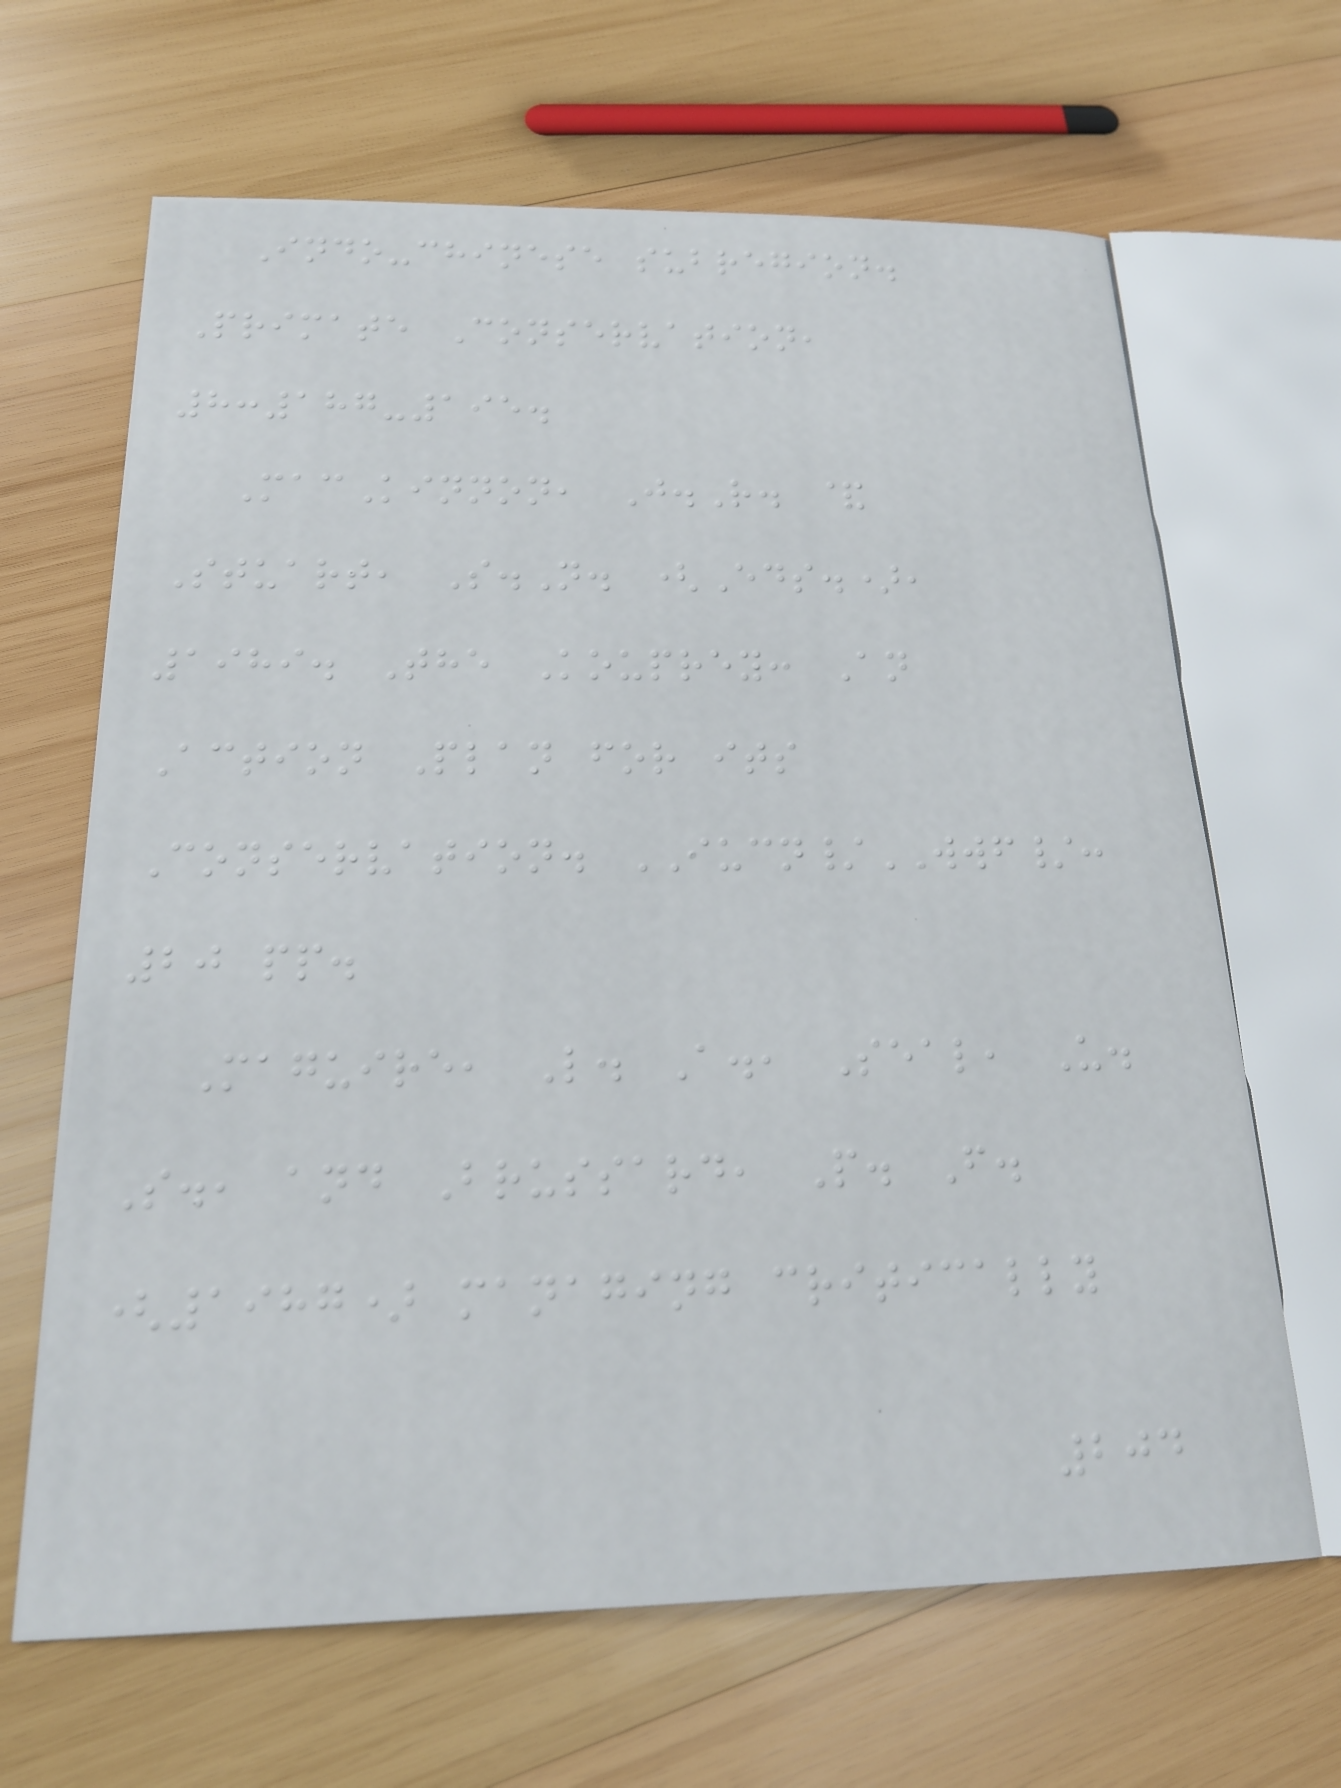Indo-chinese subregion.
Primate Conservation,
8:187-195.
MacKinnon, J.R. &
Stuart, S.N. (Eds.),
1989. The Kouprey: An
Action Plan for its
Conservation. IUCN/WWF/:
20 pp.
Maguire, L. A., Seal, U.
S., and Brussard, P. F.
(1987) managing critically
204
